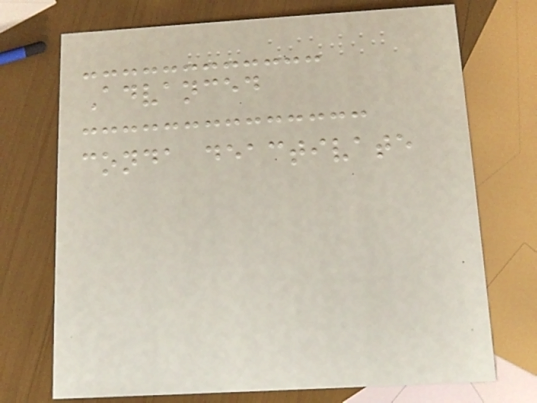Advanced
conda deactivate
